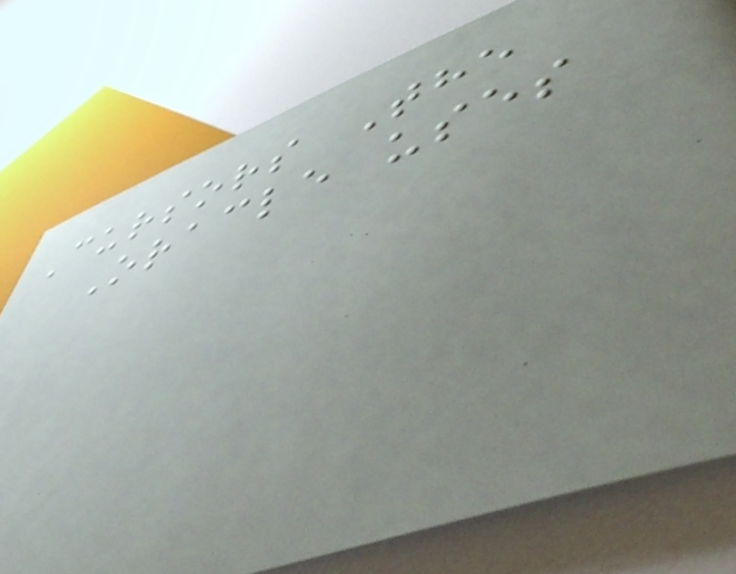Cursors The
Oracle uses
